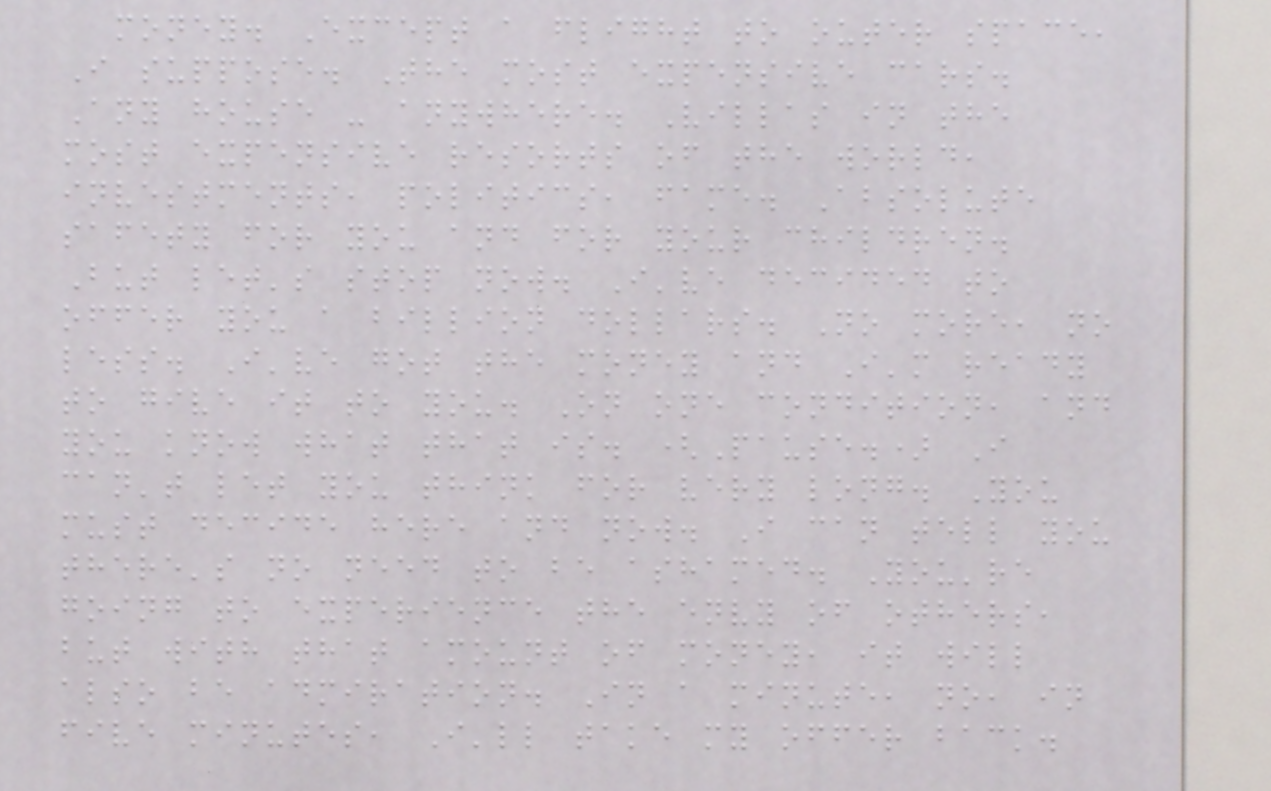money. Except a flight to outer space,
I suppose. The most expensive cars.
Any house - anywhere. Villas in the
most expensive resorts of the world,
investments, politics, fame. Absolute
safety for you and for your children.
But let's stop now. I've decided to
offer you a billion dollars. No more, no
less. I've got the money and I'm ready
to give it to you. On one condition, and
you know what that is. (Pause.) I
can't let you think for very long. You
must decide here and now. I can tell you
there's no need to be ashamed. You're
going to experience the envy of others,
but with that amount of money, it will
also be admiration. In a minute, no, in
five minutes, I'll take my offer back.
